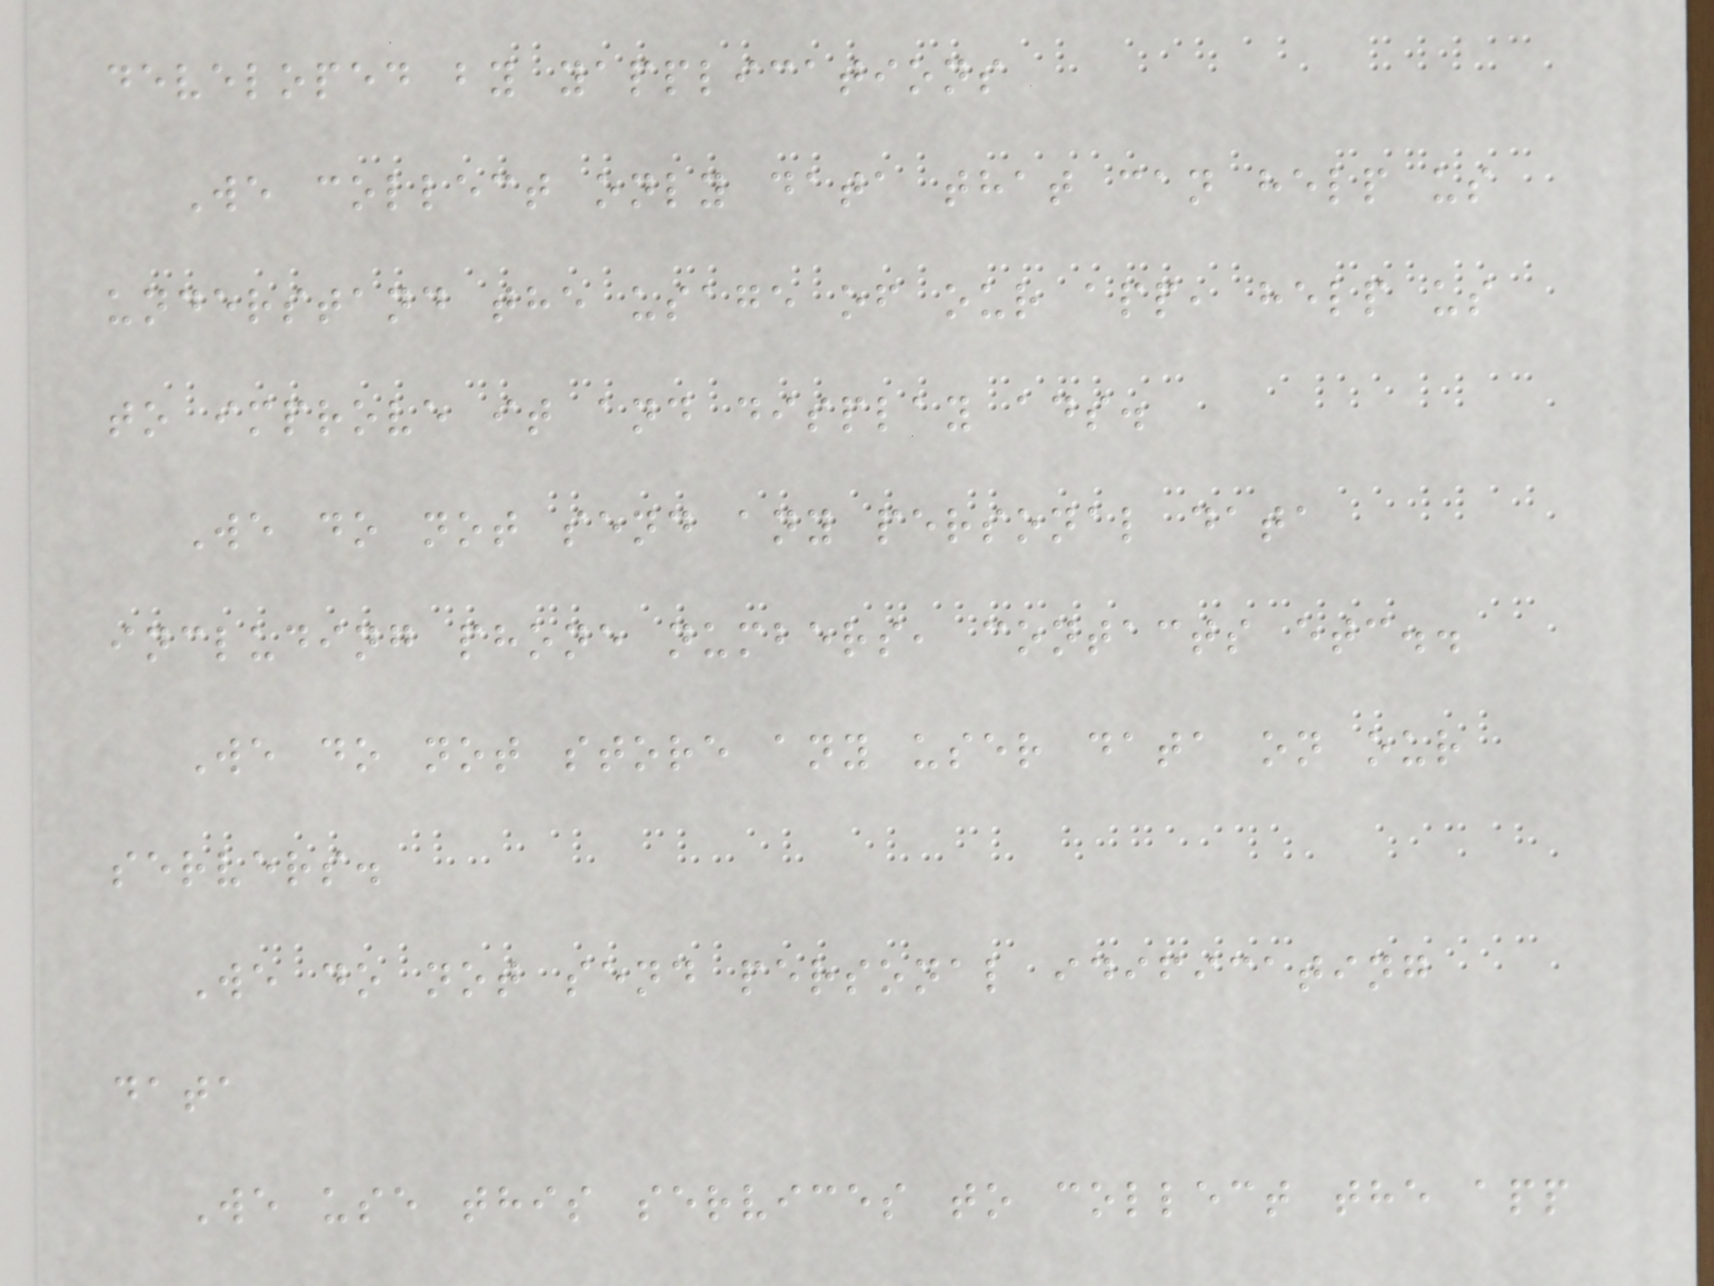developed by yapplications
We collect only data that can help us
understand the usage of our app, help us
to improve it and display ads.
We do not send any personal data
including phone numbers, contacts etc..
We do not store any user data on our
servers.
We do not send personal idificating
data
We use this services to collect the app
